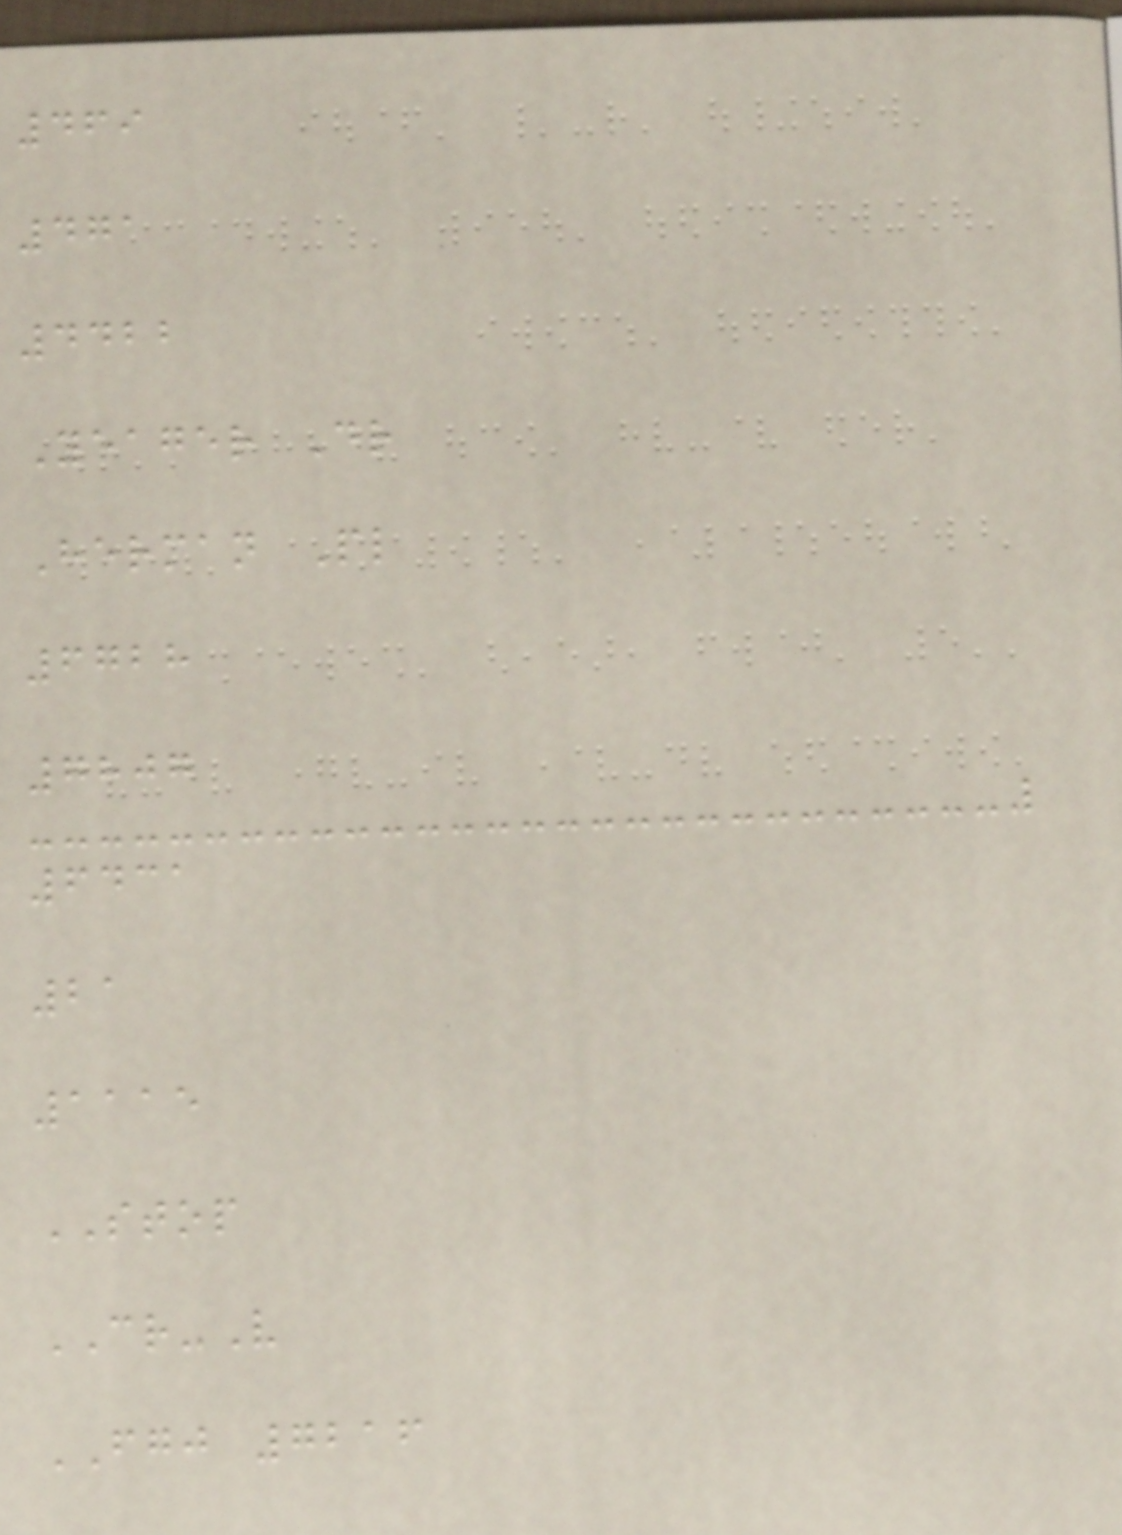469
471
4422
Yeager Dr
Herman Pl
6728
7807
6431
21
1115
STOP
CR-V
FGJ 7216
